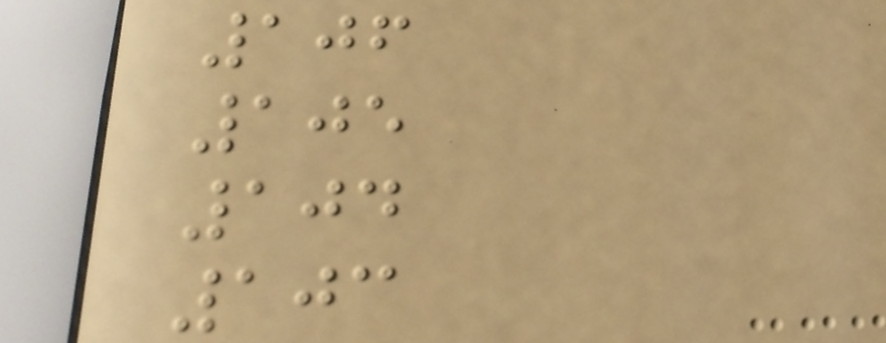106
105
104
103
